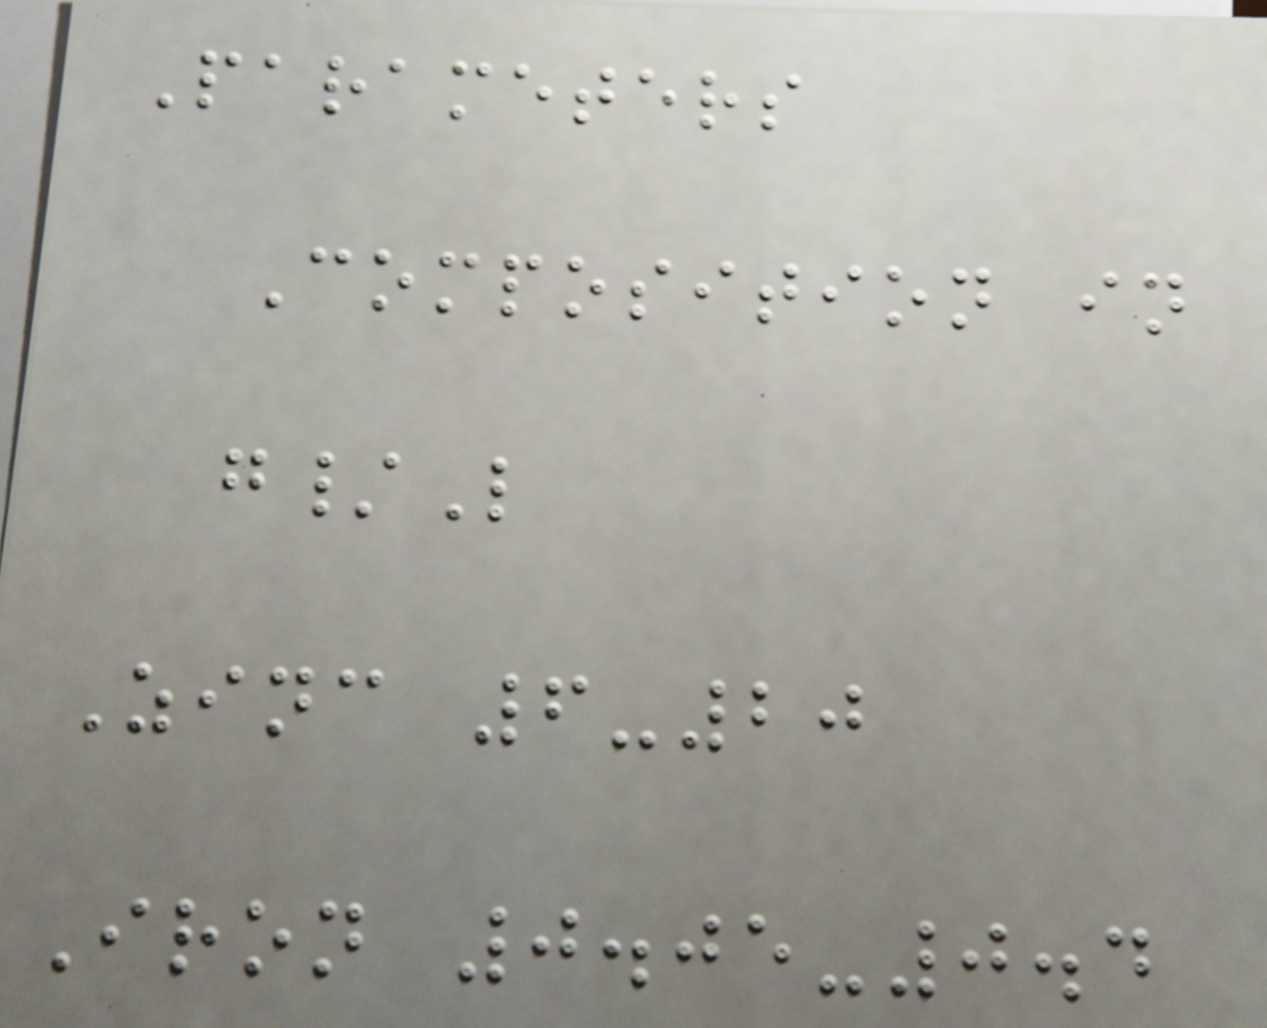Parameters
Composition in
g/L
Zinc 6-20
Iron 0.05-0.4
